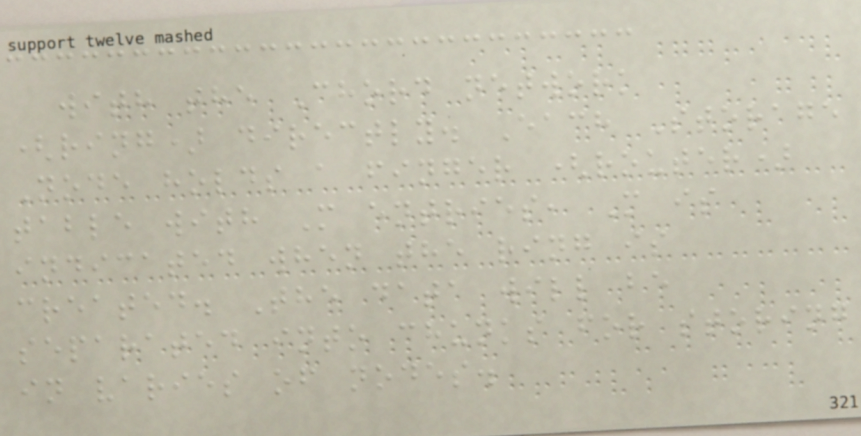with the Chord network
(ring) directly. Each Storage
Node holds a finger (router)
table with M entries, M is
indicated when the ring is
created. The data will be
separated into chunks for storing
in varies of nodes.
